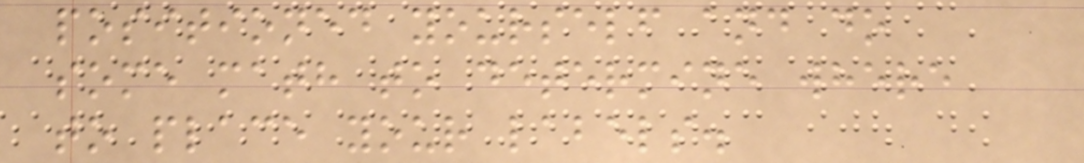positioned yourself and do
some math to determine where
to place your labels.
